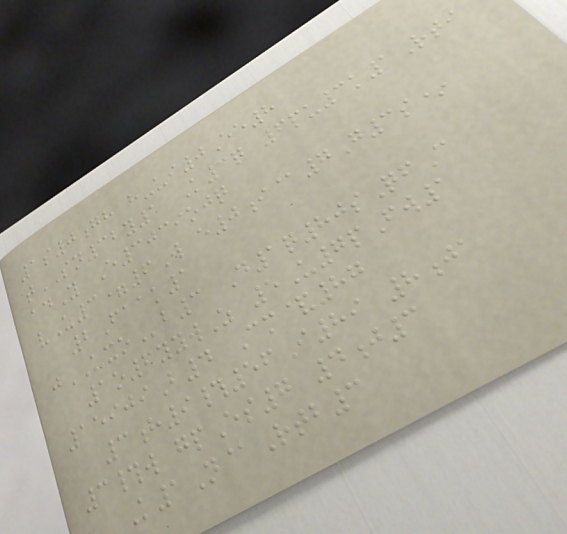1s0gh h-ui0Ee8
tSN32y1 K3q 6pu3k1Rti
adY E3039ojq
vZ3=6W e0i@7G3s*
2Faak1
jUXOb3 D1q80sQfC
1o6yywZ 5U7pFw1
15909B4 Cm&87
3h9#56I89 8ja
3#w gpEs7 4j3
K1N@Rtb3
